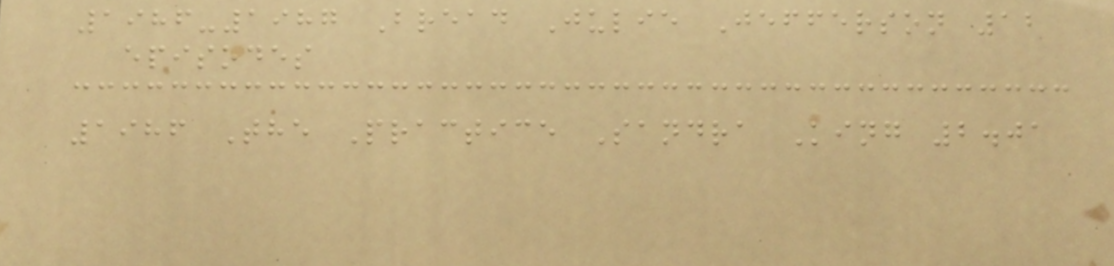1986-1987 Bread Julie Jefferson 12
episodes
1986 The Practice Sandra King 2.01
